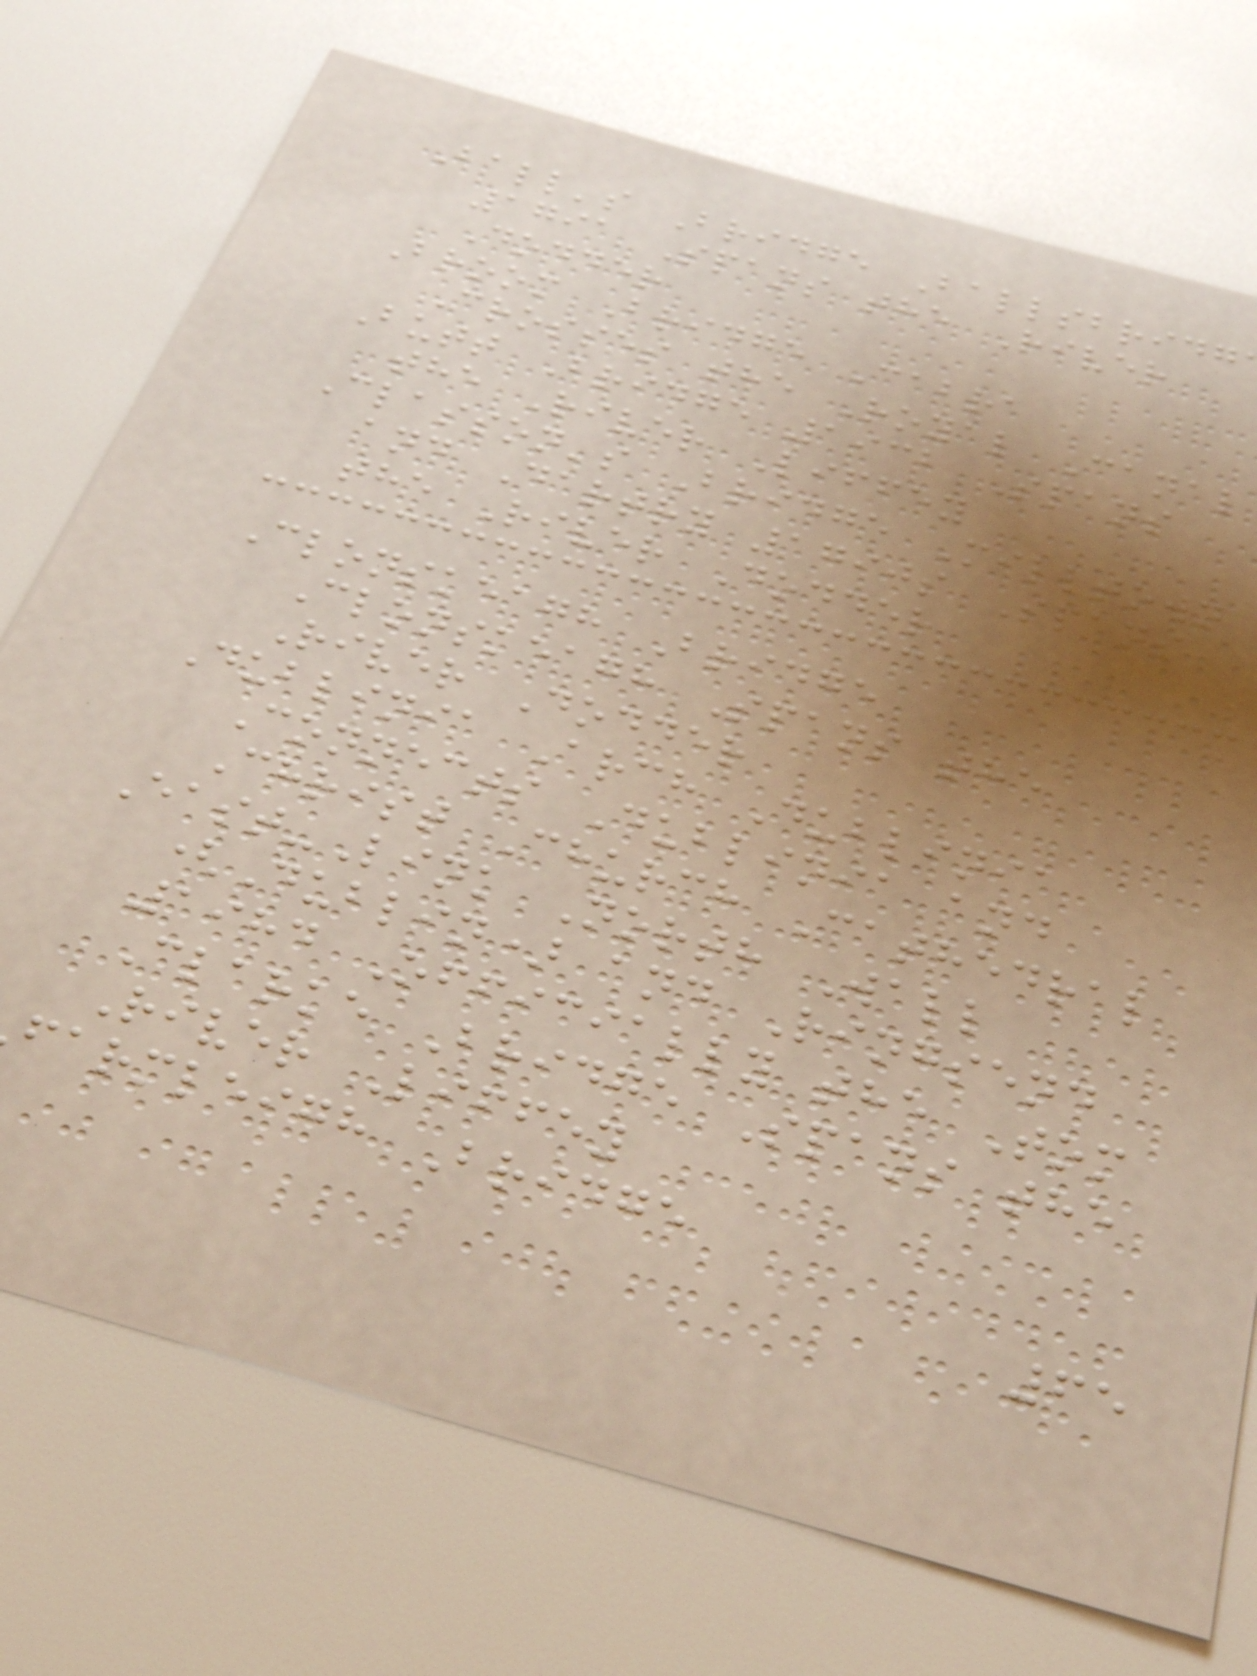Ball's Bridge Ballsbridg
1791 Spans the River
Dodder
Broom Bridge Cabra
Crosses the Royal Canal
Butt Bridge 1932 Spans
the River Liffey
Classon's Bridge Milltown
and Dartry 1790s Spans
the River Dodder
Clonskeagh Bridge
Clonskeagh Spans the
River Dodder
Dublinia Arch Dublinia
Connects Dublinia and
Christ Church Cathedral
East-Link North Wall
(Dublin) and Ringsend
1984 Officially the Tom
Clarke Bridge Spans the
River Liffey
farmleigh Bridge
65
